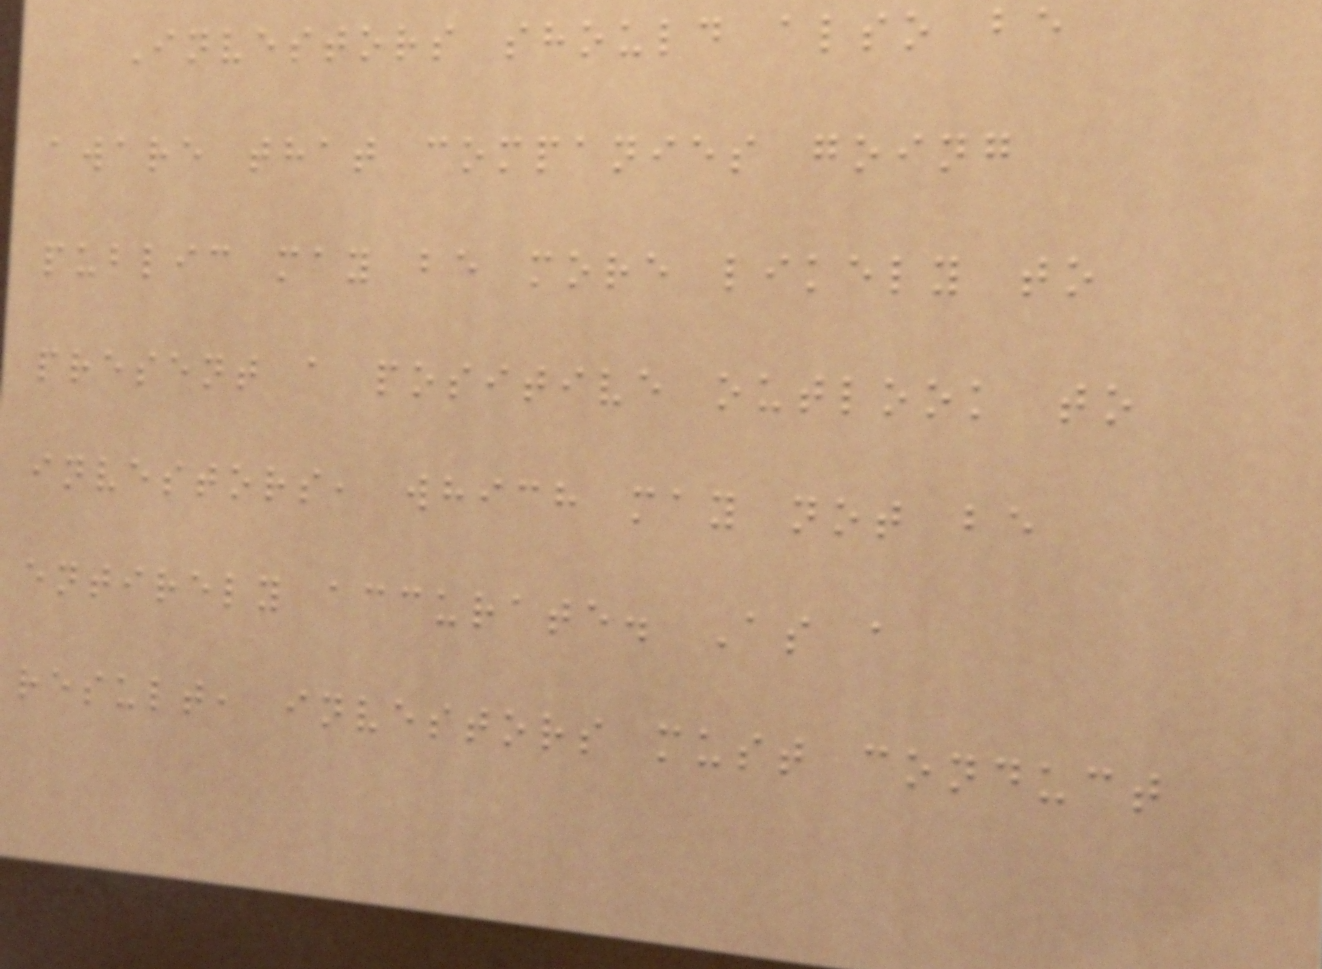Investors should also be
aware that companies going
public may be more likely to
present a positive outlook to
investors, which may not be
entirely accurate. As a
result, investors must conduct
